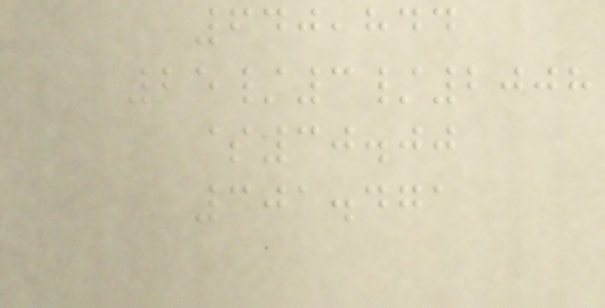640,844
25/3/2008
$30.00
301.471
